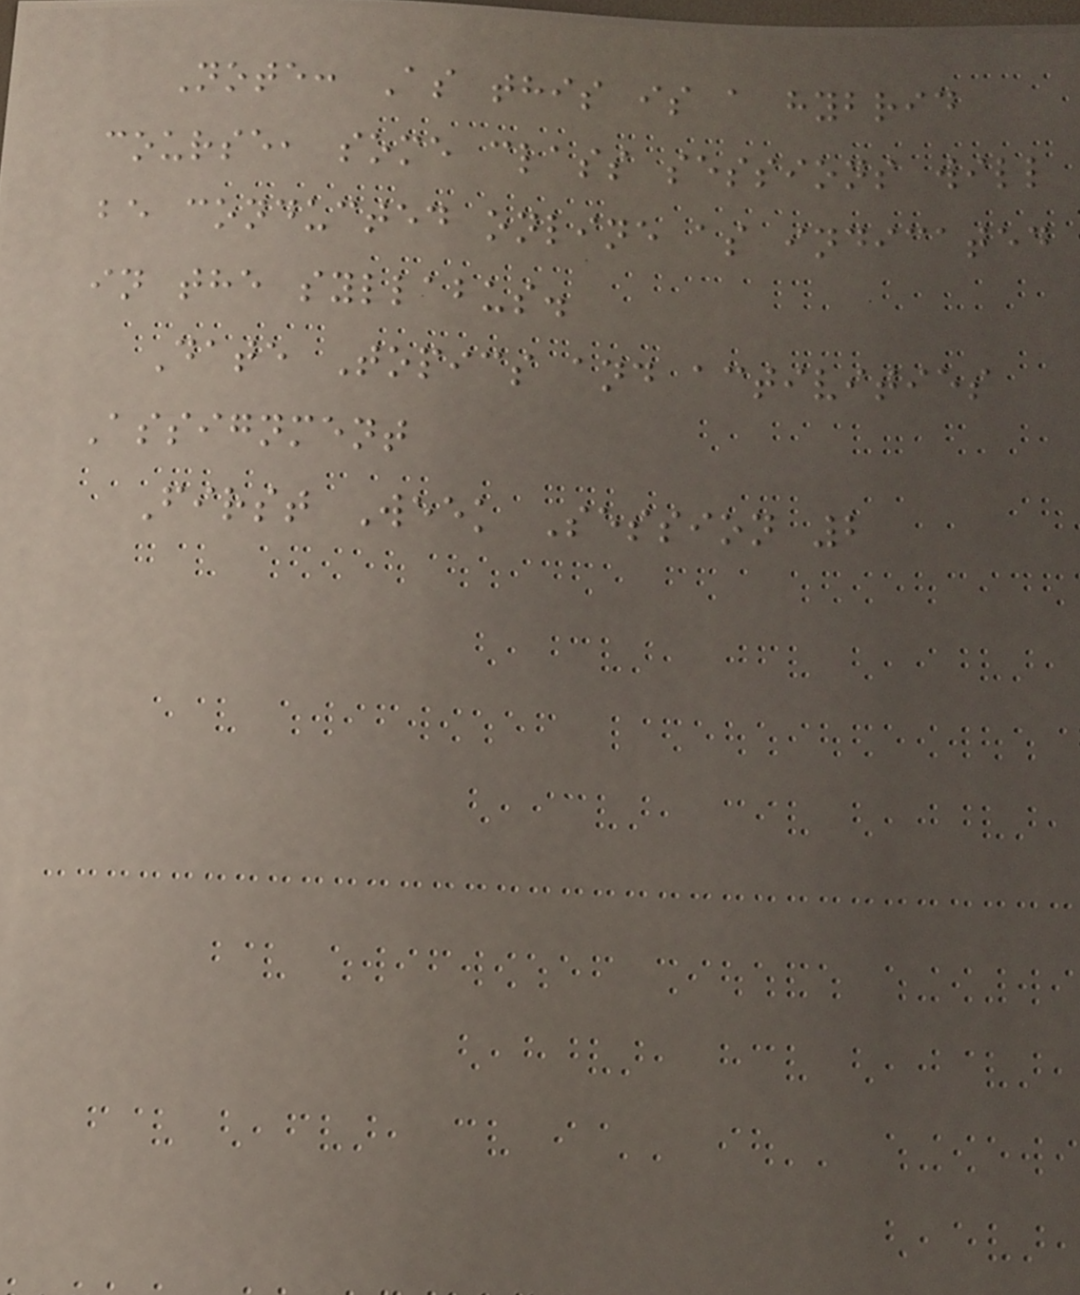Note: As this is a hybrid
course, some class sessions will
be conducted online as indicated
in the syllabus.
Date Topics and activities
Assignment
First Week Session 2
